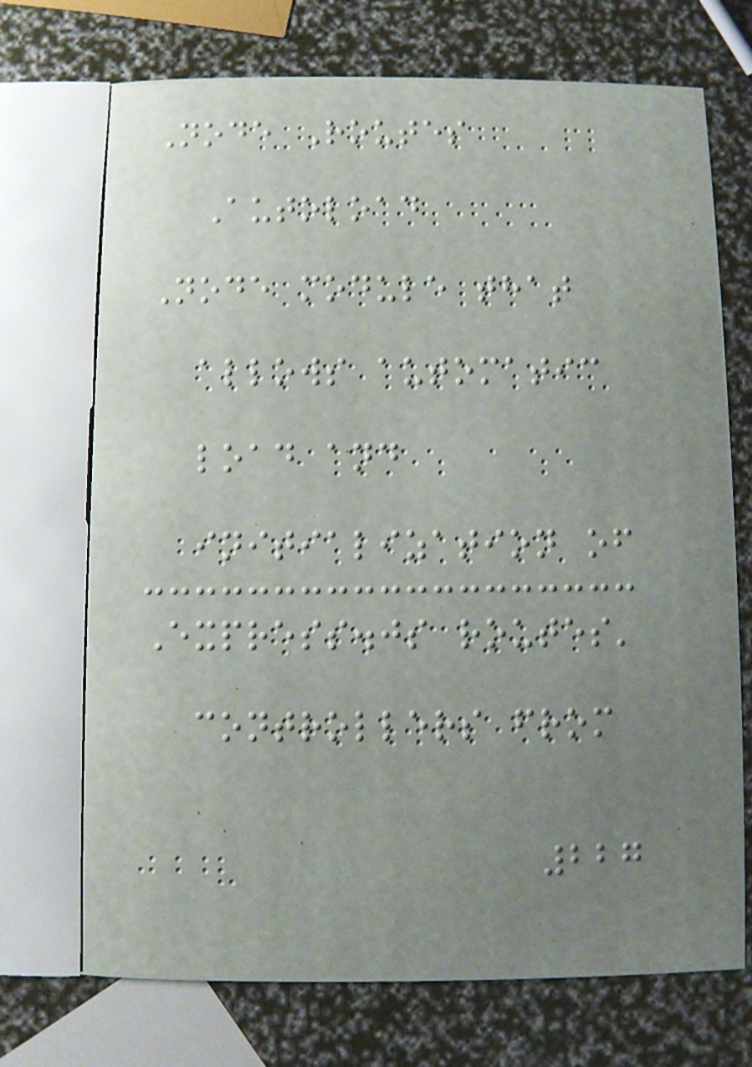Node Routes
Autoload
Node module that
allows automatic
load and
initialization of
Express.js routes'
controllers from
227
